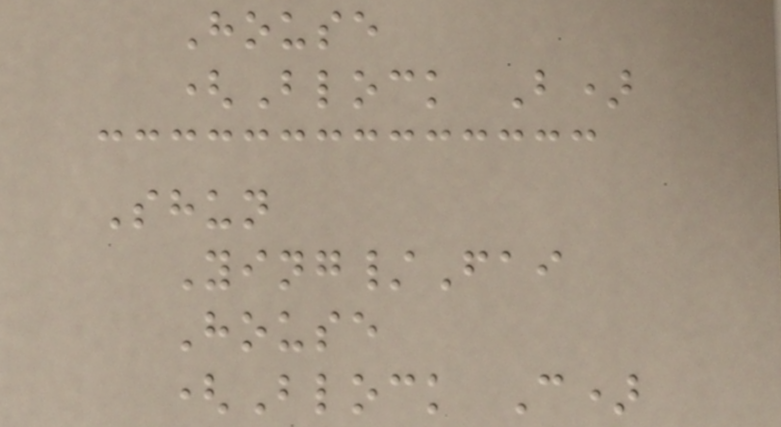House
(Block B)
Shun
Ying/Fai
House
(Block C)
